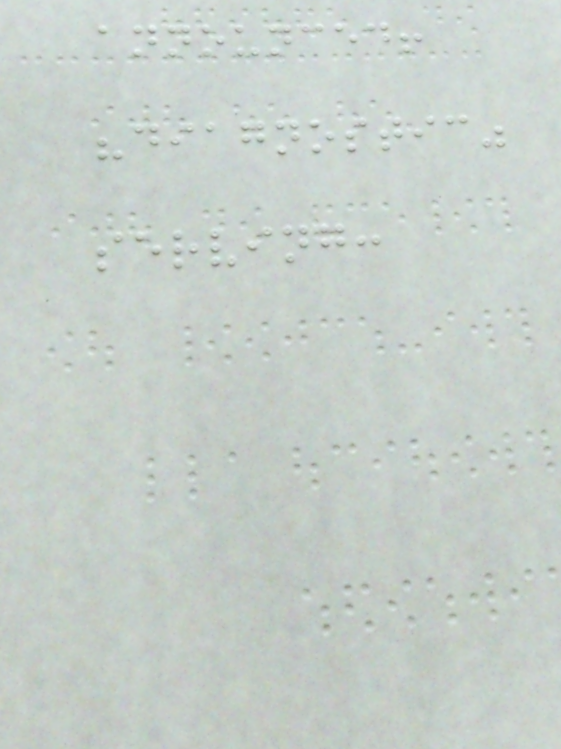announced!
"diagnostic"
serving:
